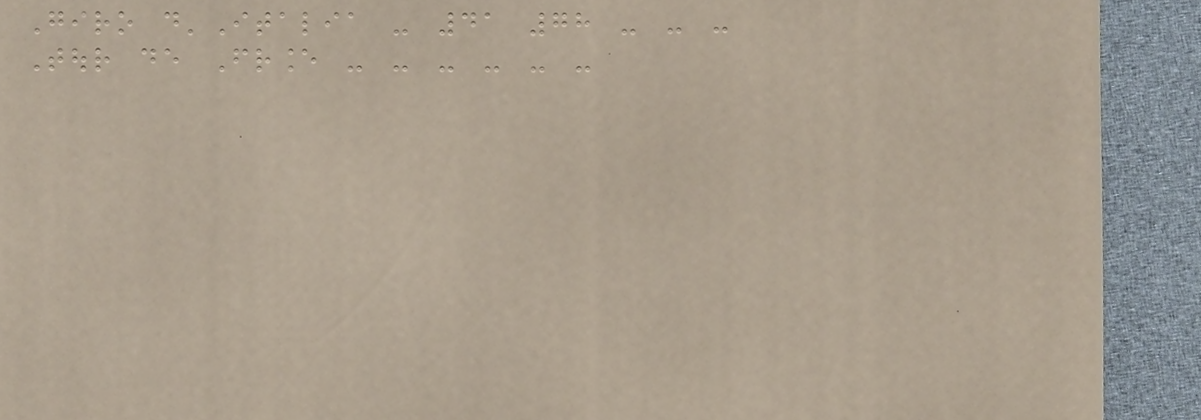Giro d'Italia - 41 78 - - -
Tour de France - - - - - -
